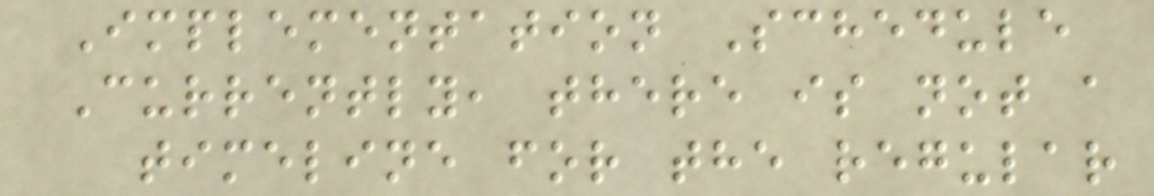Implementation Schedule
Currently, there is not a
timeline for the regular
